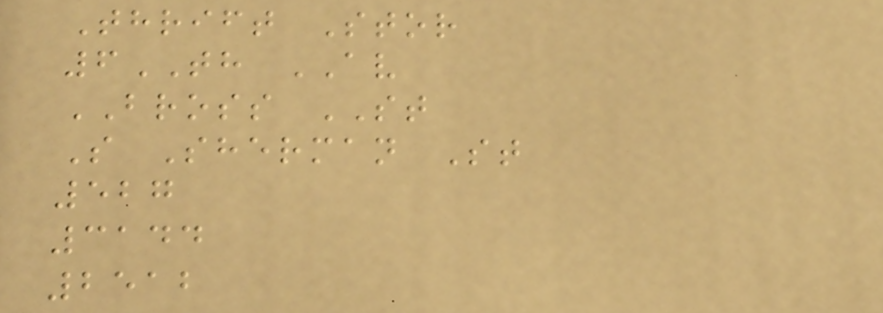Thrift Stor
6TH AV
BROSS ST
S Sherman St
527
3144
2512
